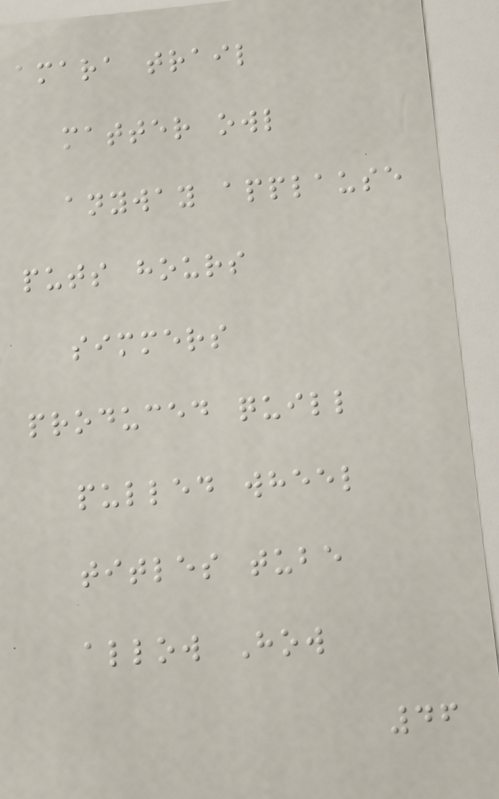amara trail
matter owl
anyway applause
puts hours
simmers
produced quill
pulled wheel
titles tube
allow How
46
